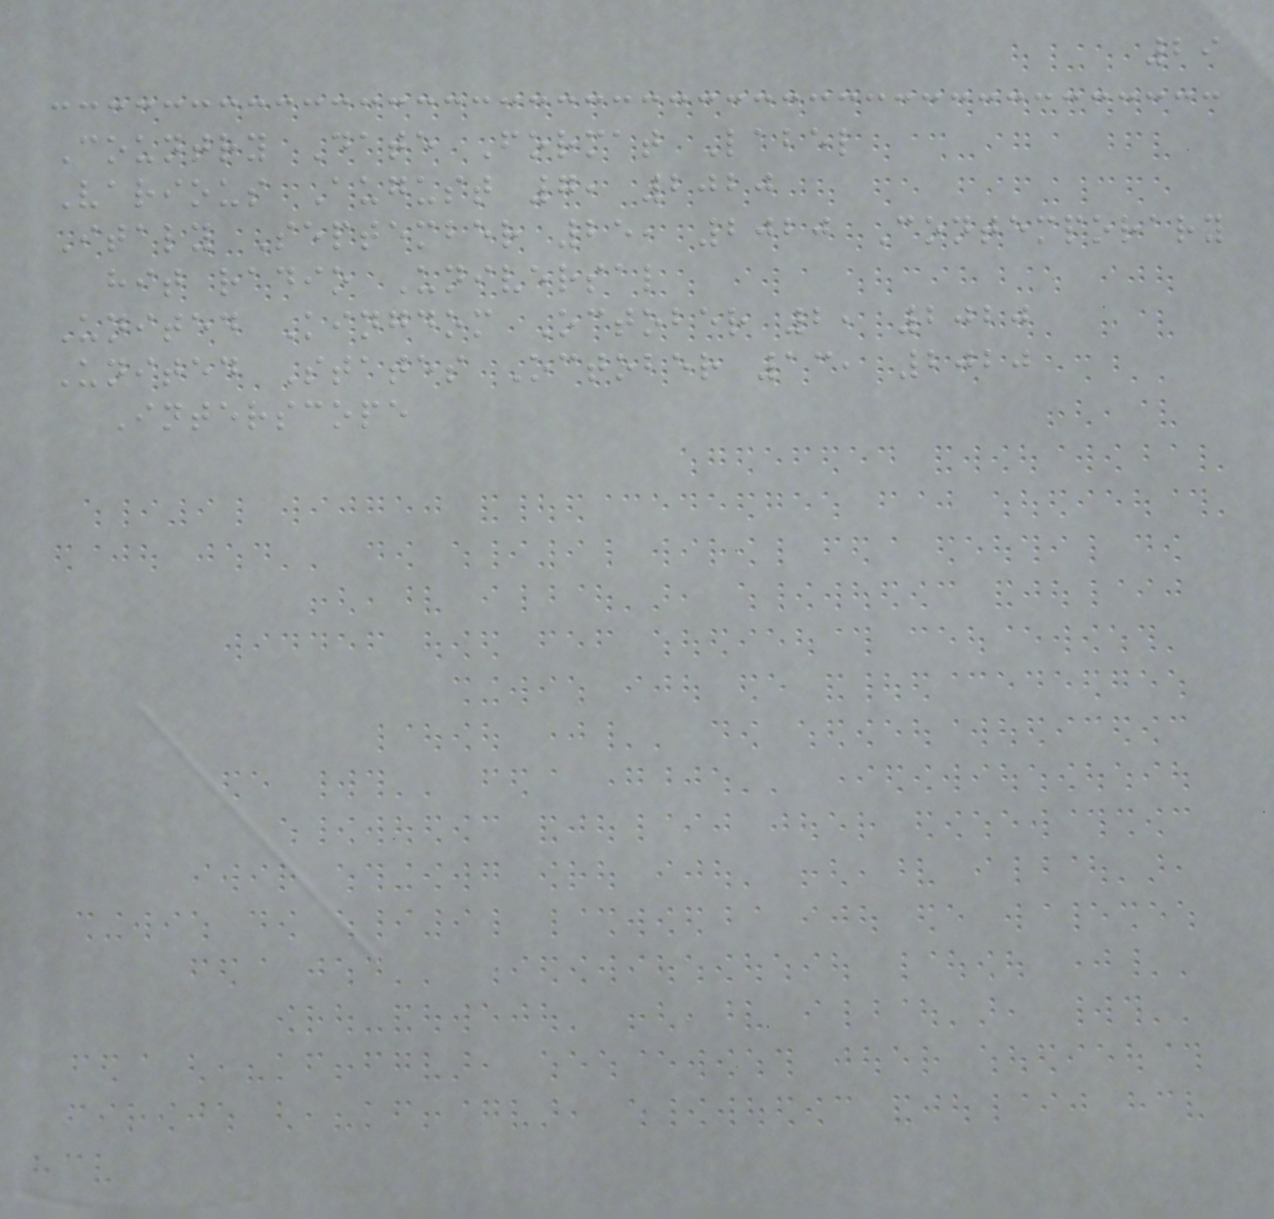29
Country Date Format Label
Various August 7, 2020
Italy September 25, 2020 Contemporary
hit radio Universal
United Kingdom October 2, 2020
United States October 13, 2020
Interscope
